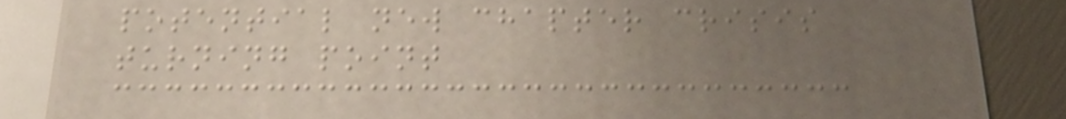potential new chapter crisis
turning point
